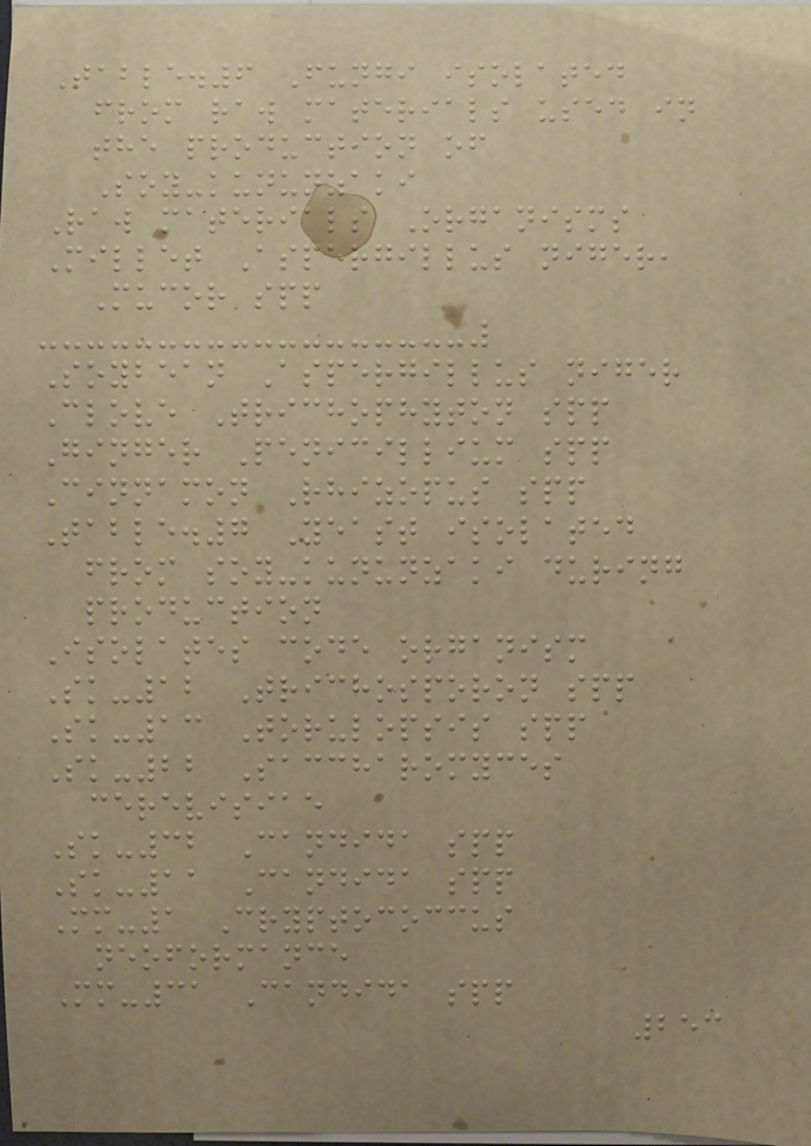Table.6 Fungi isolated
from raw materials used in
the production of
Soy-kununzaki
Raw materials Organisms
Millet Aspergillus niger,
Mucor spp
Soybean Aspergillus niger
Clove Trichophyton spp
Ginger Penicillium spp
Cinnamon Rhizopus spp
Table.7 Yeast isolated
from soy-kununzaki during
production
Isolates code organism
Sk-12 Trichosporon spp
Sk-13 Torulopsis spp
Sk-22 Saccharomyces
cerevisiae
Sk-32 Candida spp
Sk-11 Candida spp
Mm-1 Cryptococcus
neoformance
Mm-31 Candida spp
253
